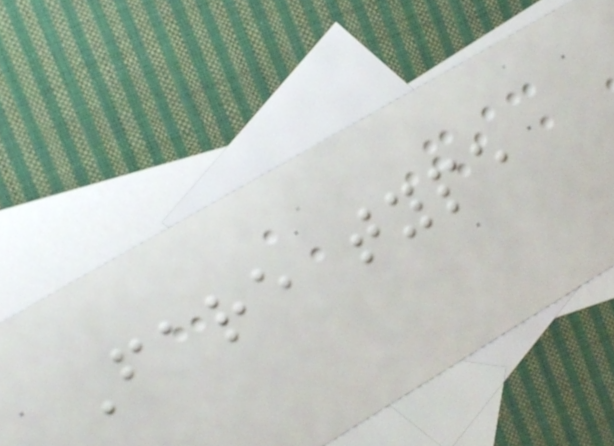Fare type
